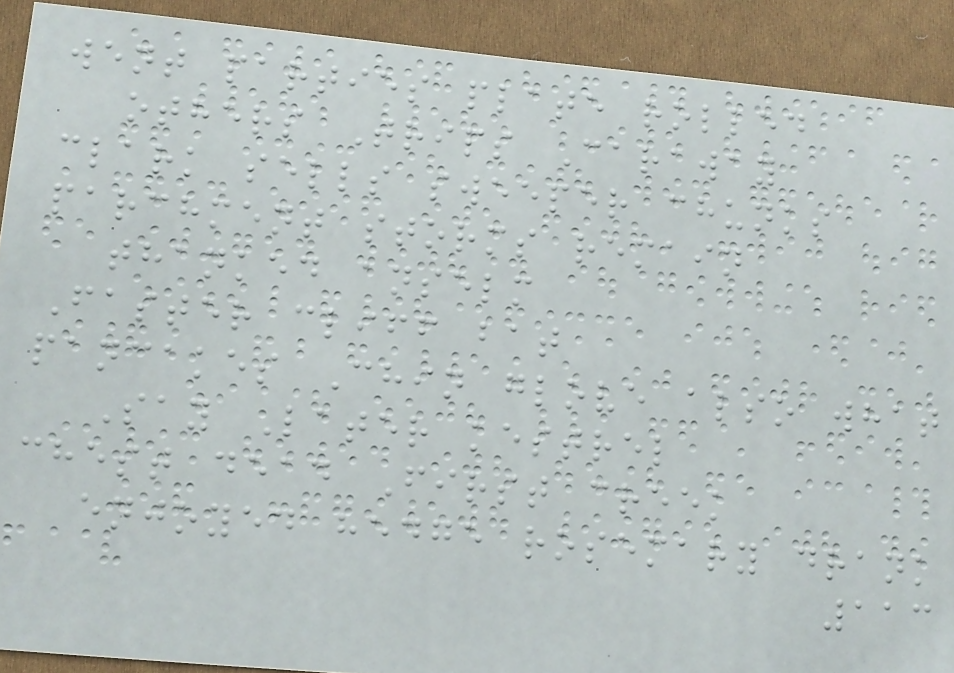went parties plate rolled
others Trips Caraway
clark sells sweeper chunks
parchment storms remain
thanked anselm
Faster cliff bat
pancakes Chin glove also what
Say Later kestrel
chest dead First creek
enjoyed hedge rosemary drank
113
